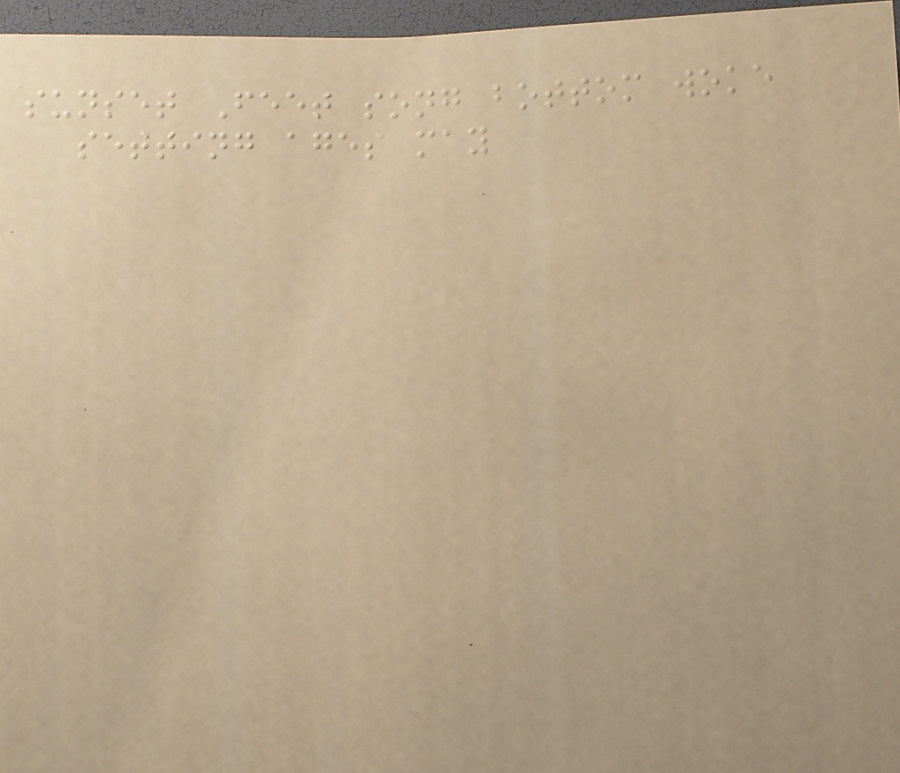sunset Feet song bottom woke
setting ages may
